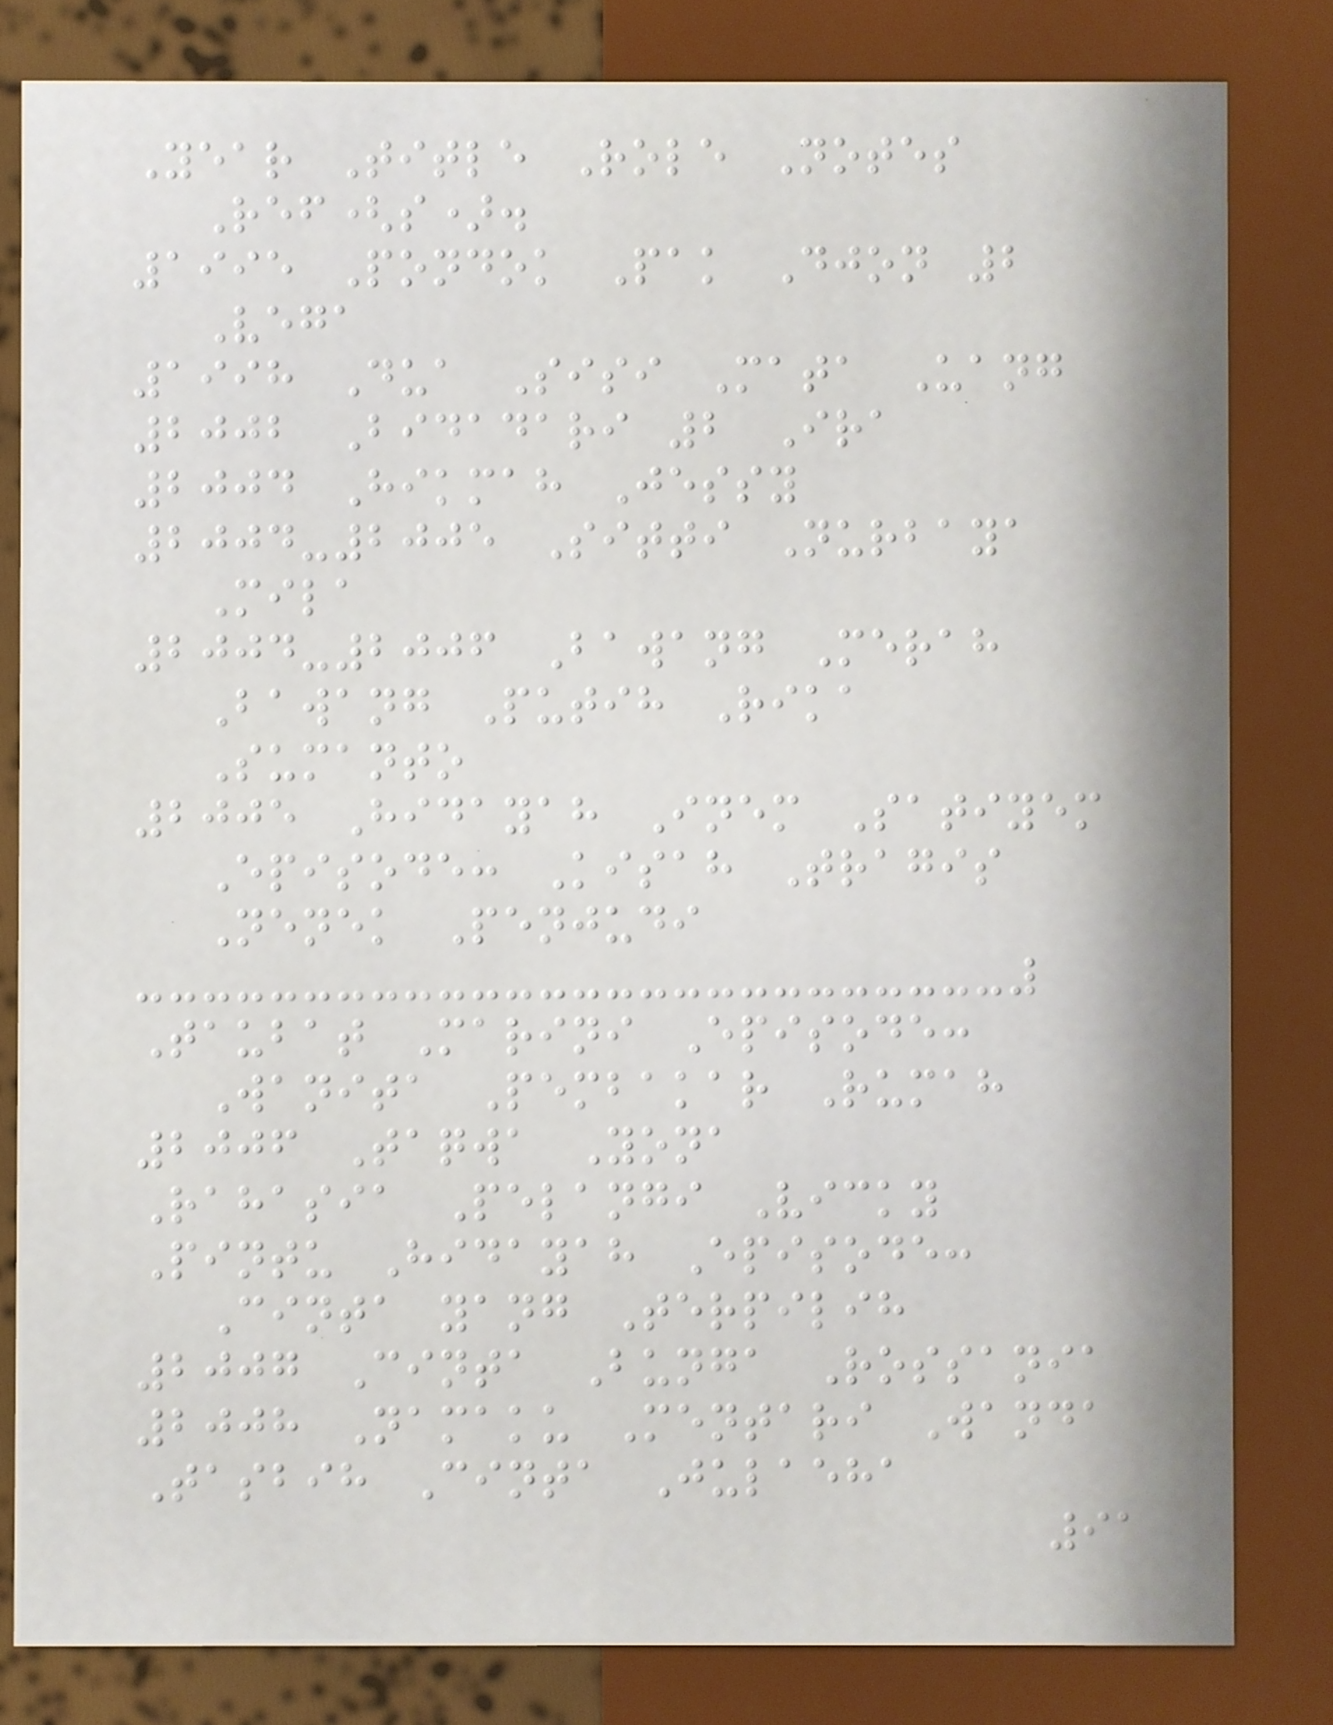Year Title Role Notes
Ref(s).
1995 Pondok Pak Djon 2
Vega
1998 Dua Sisi Mata Uang
2002 Bidadari 2 Ira
2004 Hikmah Jessy
2004-2005 Sitti Nurbaya
Mila
2004-2006 Bawang Merah
Bawang Putih Rika
Sumanto
2005 Hidayah Inem Satiyem
Episode: Kisah Tragis
Nenek Penjudi
Taubat Marini Episode:
Wanita Pembakar Rumah
2006 Taqwa Yona
Rahasia Pelangi Vicky
Pintu Hidayah Episode:
Cinta yang Terpilih
2007 Cinta Bunga Rossania
2008 Namaku Mentari Wanda
Tasbih Cinta Julaeha
91
